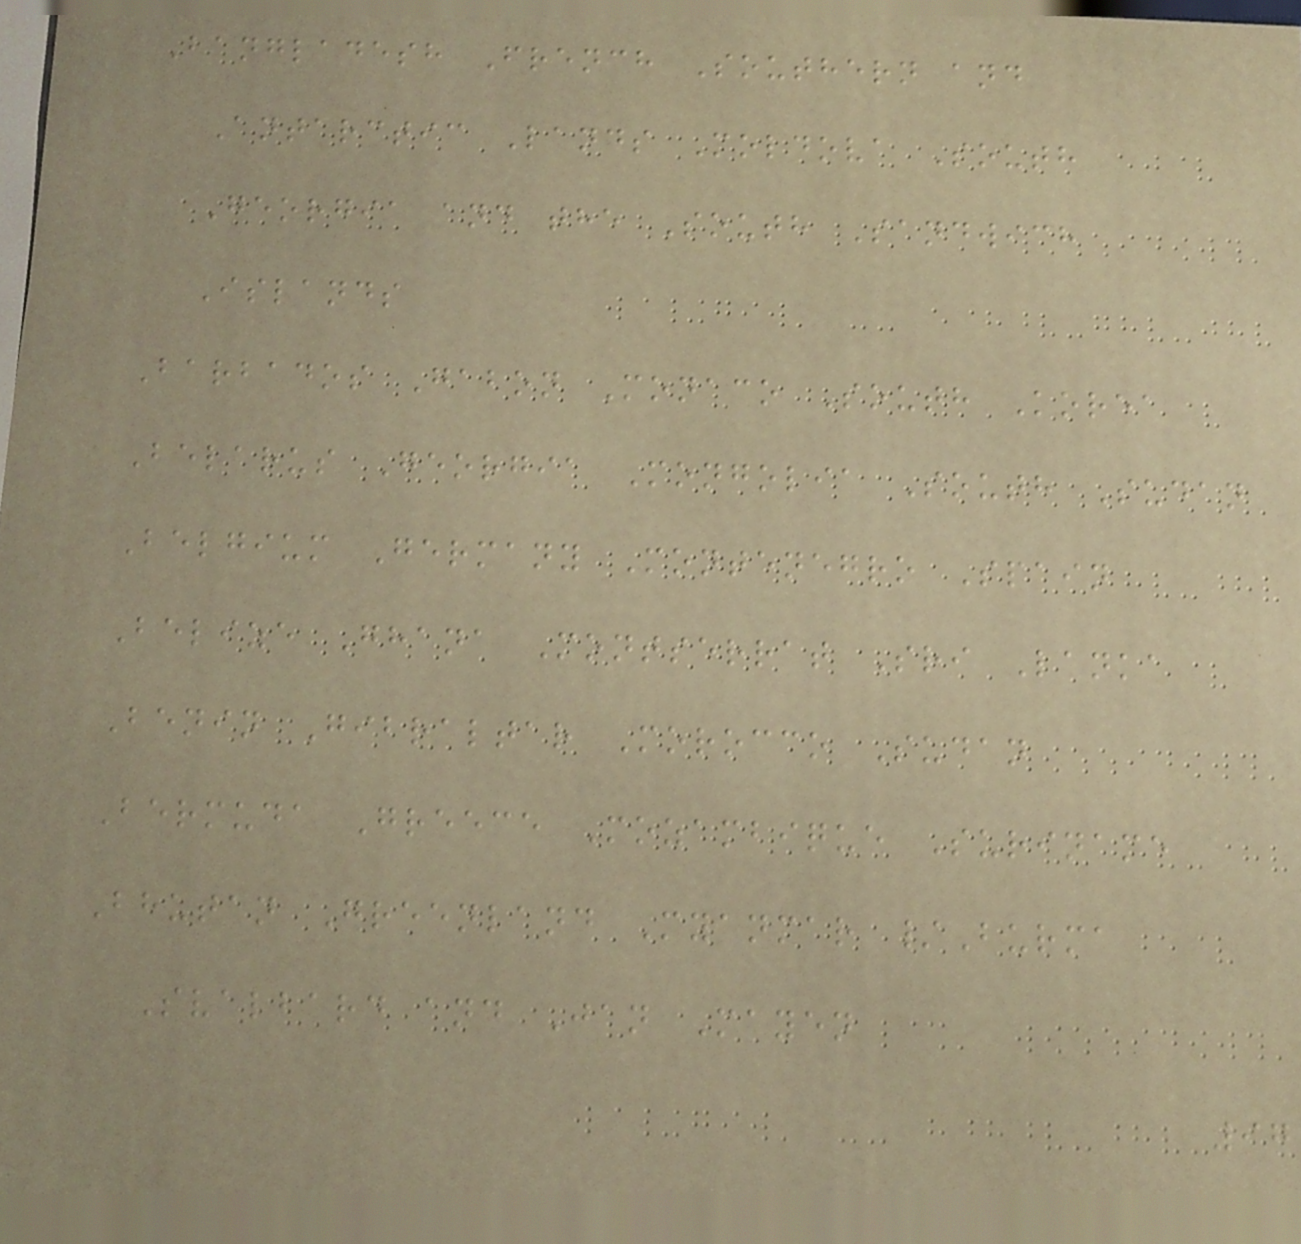Bangladesh French Southern and
Antarctic Lands Moldova South
Georgia and the South Sandwich
Islands
Barbados Gabon Monaco South Korea
Belarus Georgia Mongolia South Sudan
Belgium Germany Montenegro Spain
Belize Ghana Montserrat Sri Lanka
Benin Gibraltar Morocco Sudan
Bermuda Greece Mozambique Suriname
Bhutan Greenland Myanmar /Burma
Svalbard and Jan Mayen
97
